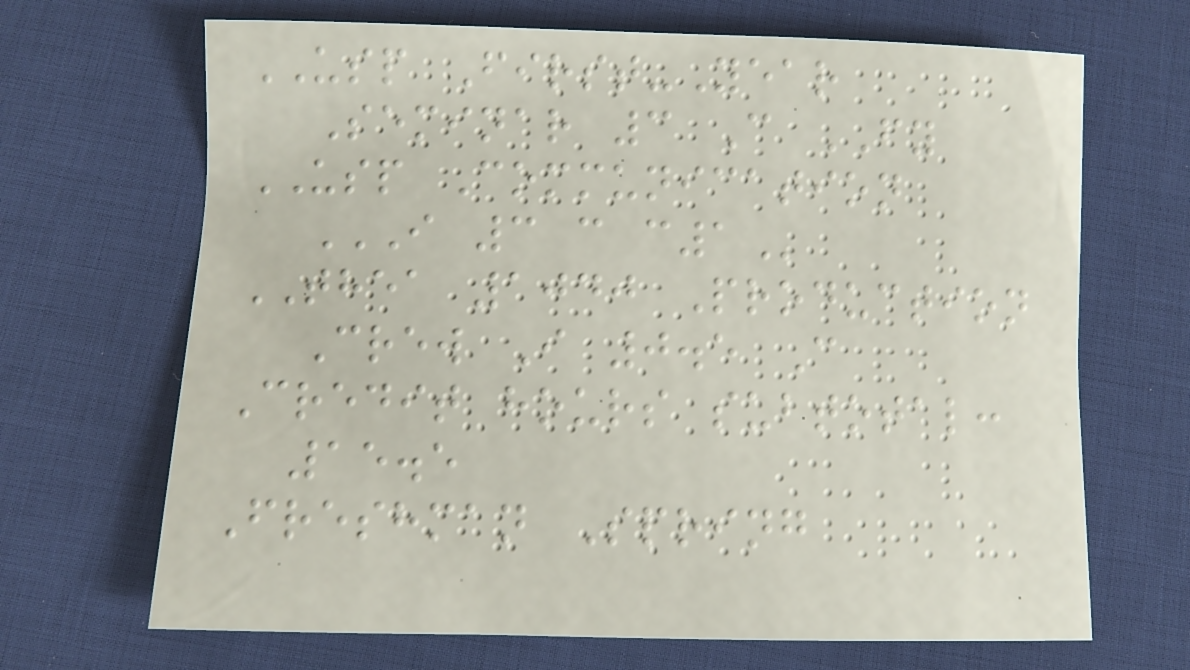USP First-Year
Seminar 3 C FY
USP Communication
I 3 C C1
THEA 1040 Production
Crew I 0.5 C
Credit hours subtotal:
15.5
Freshman Spring
